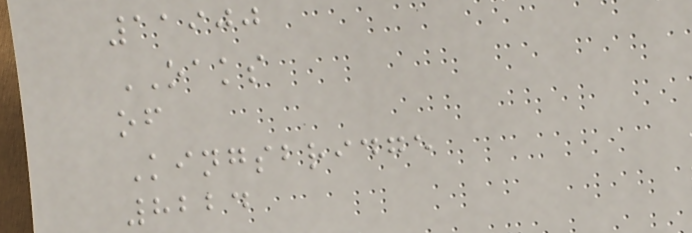11900
OAKS
of
Kingsbridge
8224
